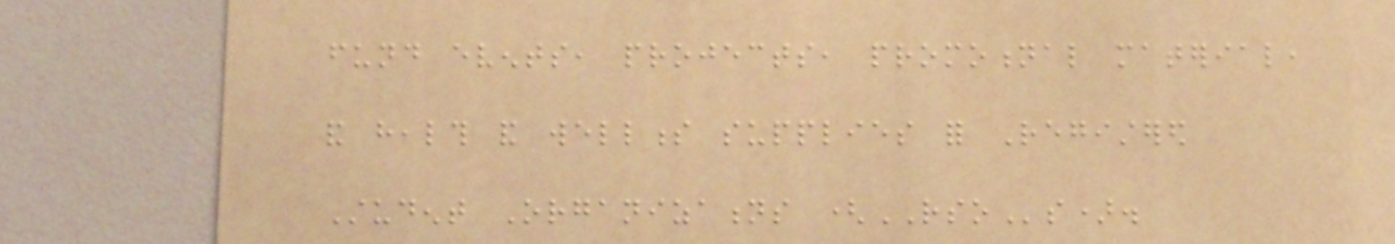fund events, projects, promotional material,
and health and wellness supplies for Registered
Student Organizations (RSOs).
